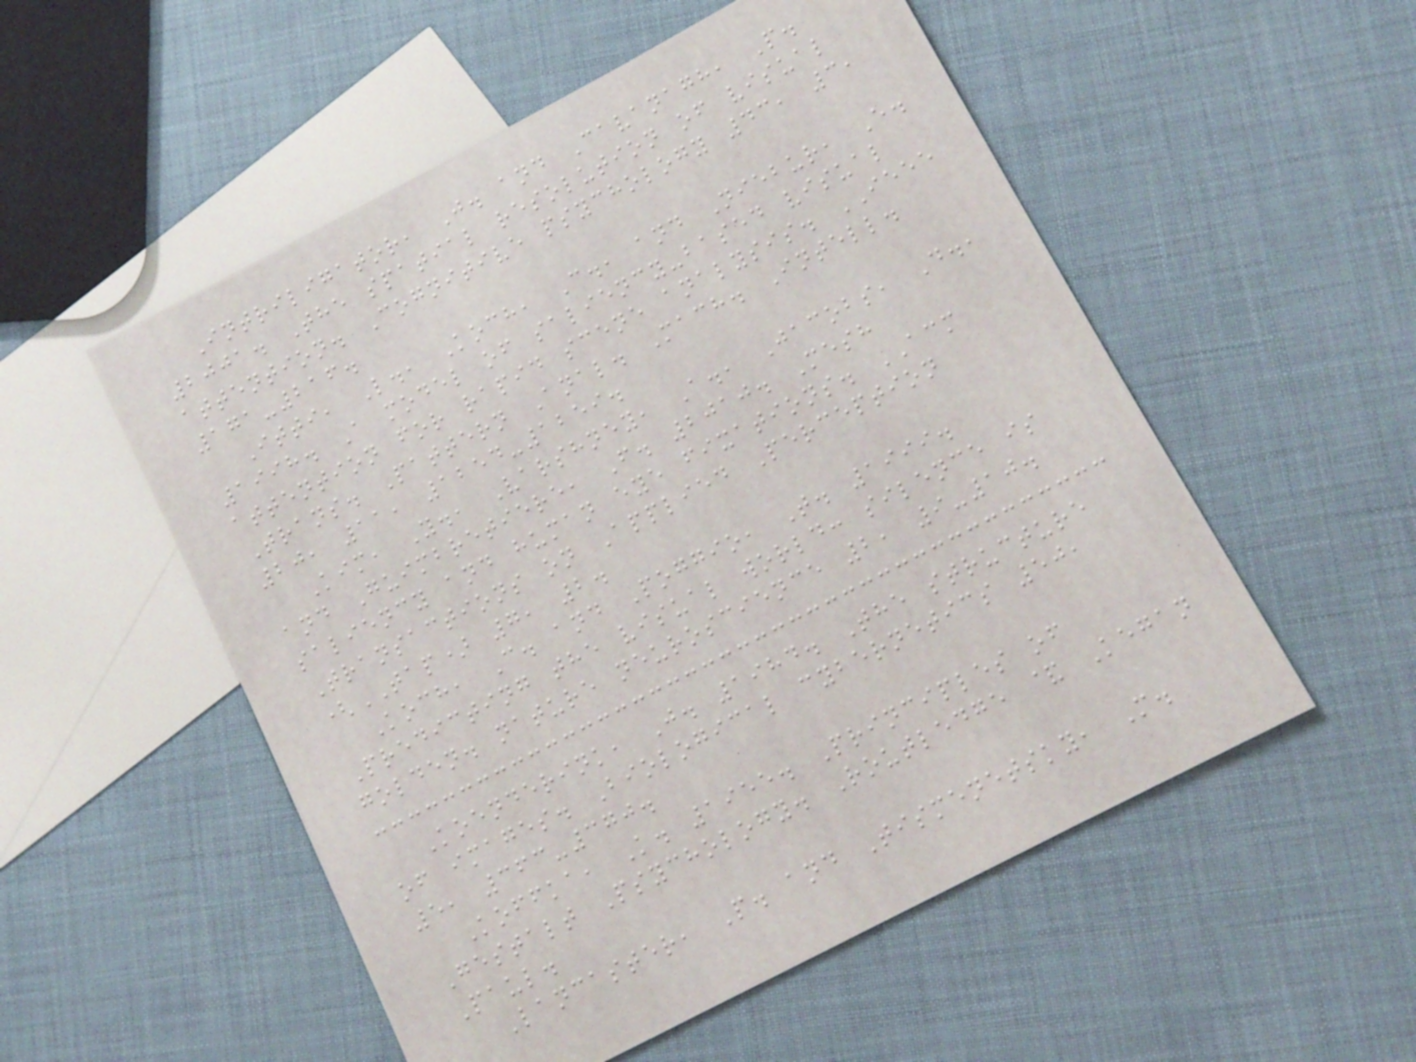Intriligator, J. and Cavanagh, P.
2001. The spatial resolution of visual
attention. Cognitive psychology 43, 3,
171-216.
Itti, L., Koch, C., and Niebur, E.
1998. A model of saliency-based visual
attention for rapid scene analysis. IEEE
Trans. Pattern Anal. Mach. Intell.
20, 11, 1254-1259.
Kim, Y., Varshney, A., Jacobs, D.,
and Guimbretiere, F. 2010. Mesh
saliency and human eye fixations. ACM
Transactions on Applied Perception
(TAP) 7, 2.
Koch, C. and Poggio, T. 1999.
Predicting the visual world: silence is
golden. nature neuroscience 2, 9-10.
Koenderink, J. 1984. The structure
of images. Biological cybernetics 50,
5, 363-370.
Koffka, K. 1955. Principles of
Gestalt Psychology. Routledge & Kegan
Paul.
Lancaster, P. and Tismenetsky, M.
